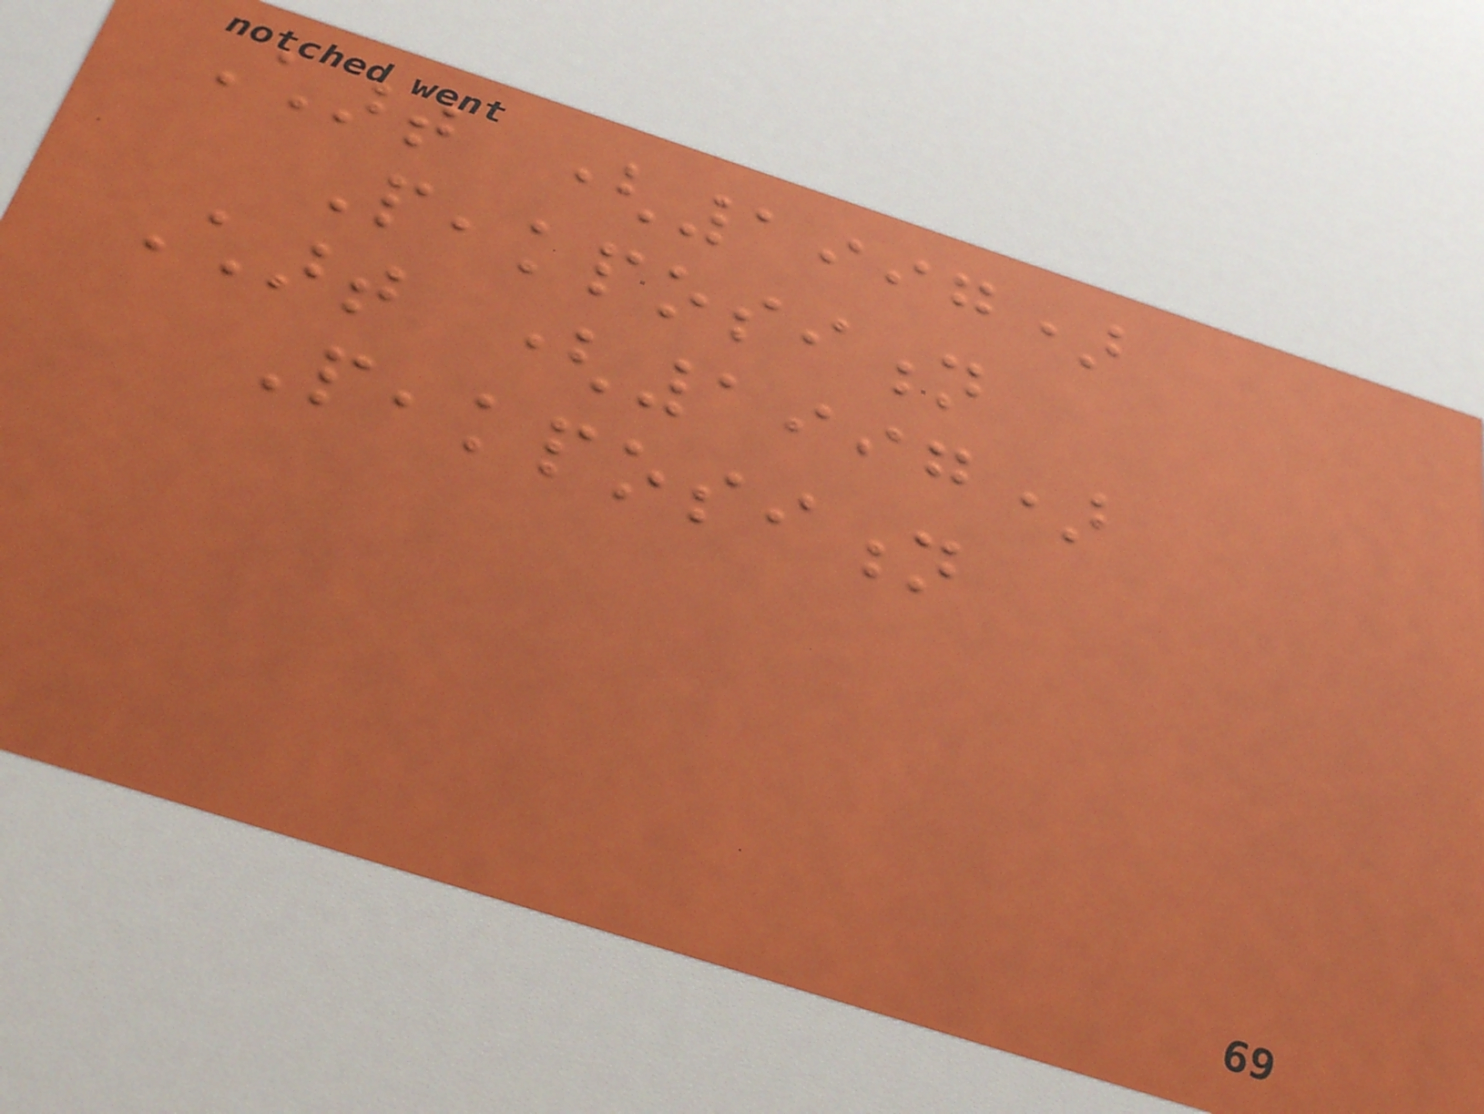Chart (1997)
Peakposition
Chart (1997)
Peakposition
